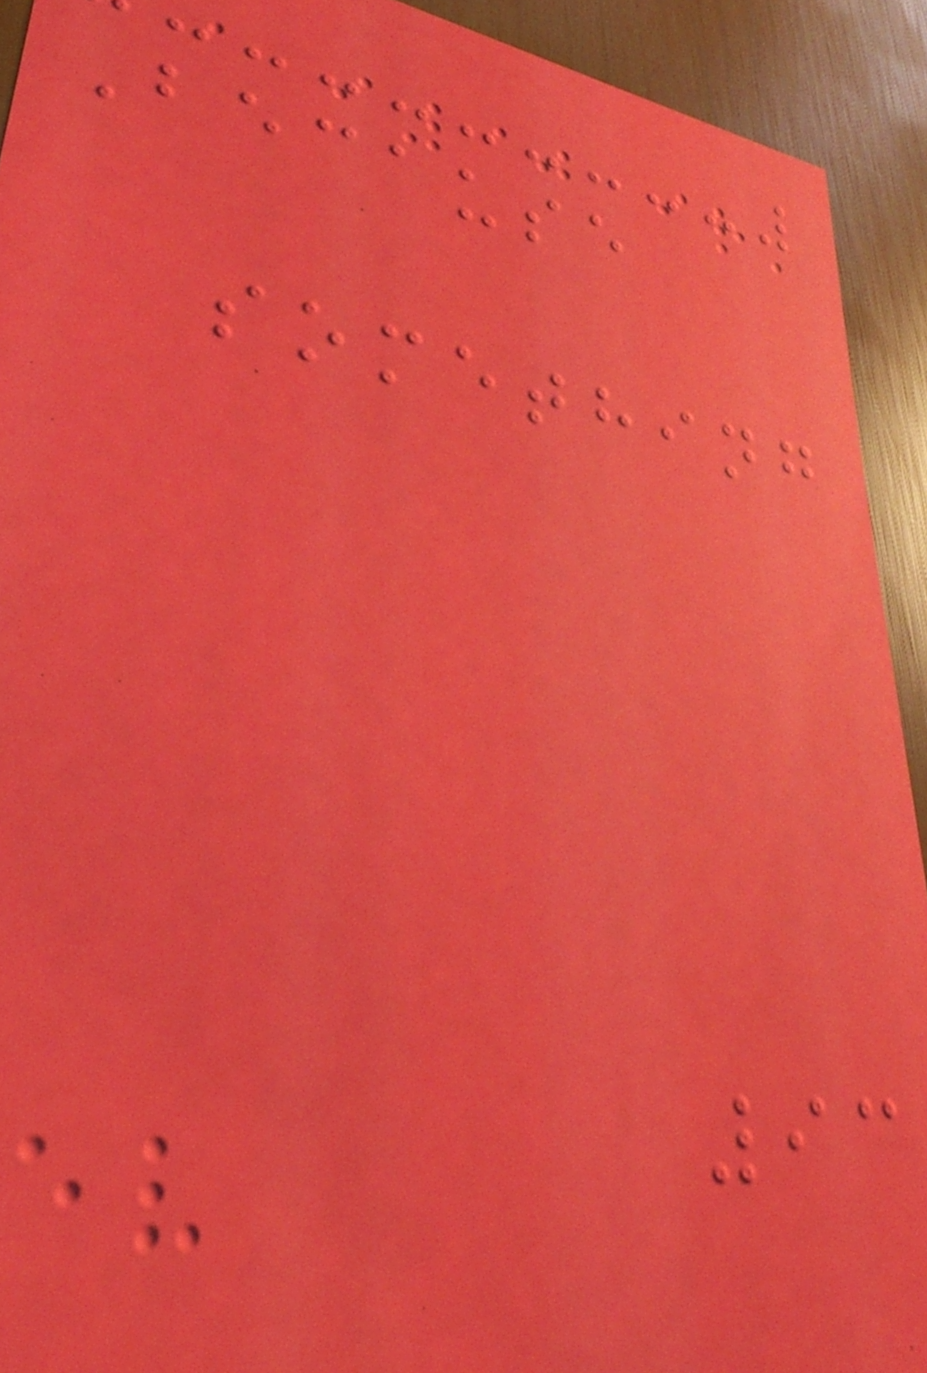Because
something
93
